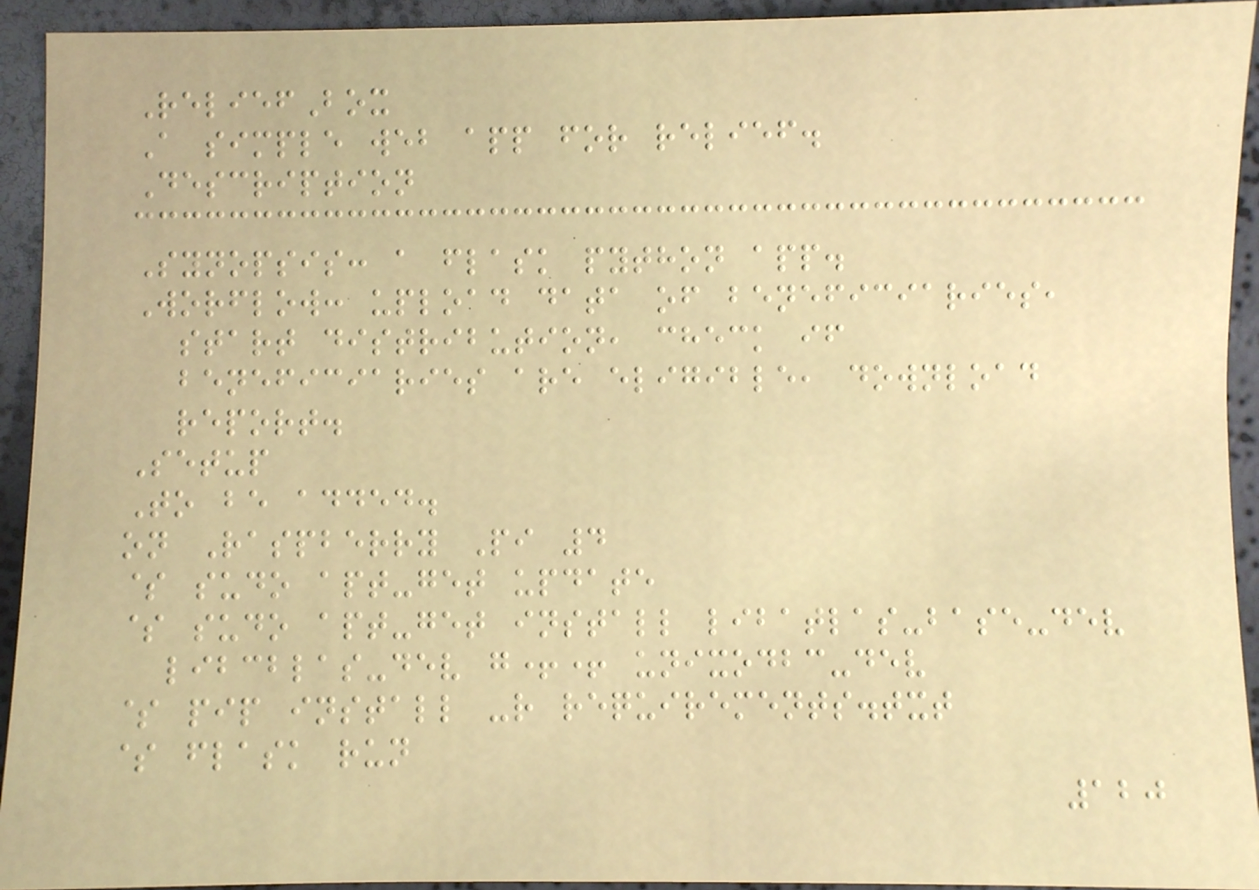ReliefBox
A simple web app for relief.
Description
Synopsis: a flask python app.
Worflow: upload data of beneficiaries,
start distribution, check if
beneficiaries are eligible, download
report.
Setup
To be added.
on Raspberry Pi 4
$ sudo apt-get update
$ sudo apt-get install libatlas-base-dev
libcblas-dev g++ unixodbc-dev
$ pip install -r requirements.txt
$ flask run
120
